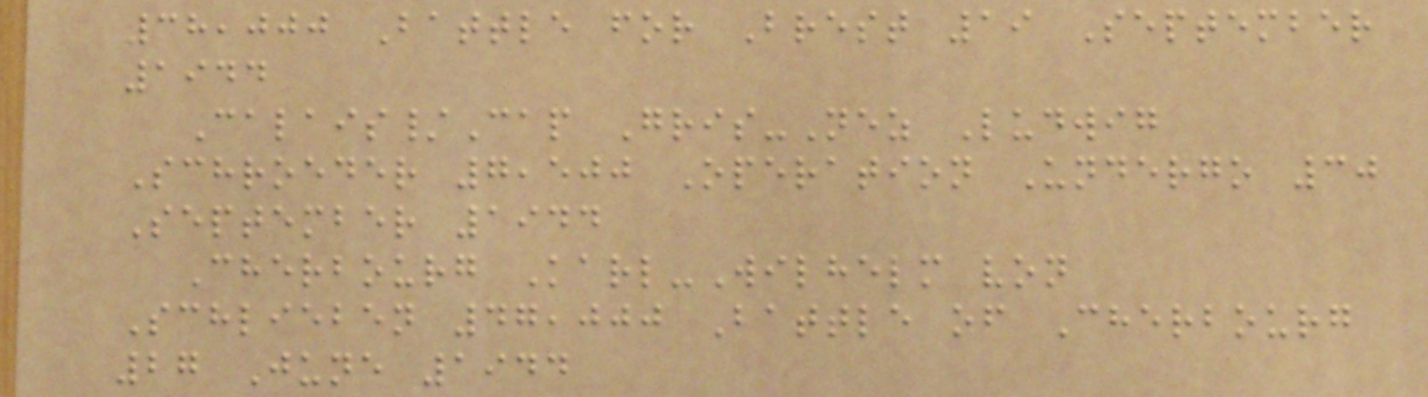38,000 Battle for Brest 19 September
1944
Calais/Cap Gris-Nez Ludwig
Schroeder 7,500 Operation Undergo 30
September 1944
Cherbourg Karl-Wilhelm von
Schlieben 47,000 Battle of Cherbourg
27 June 1944
